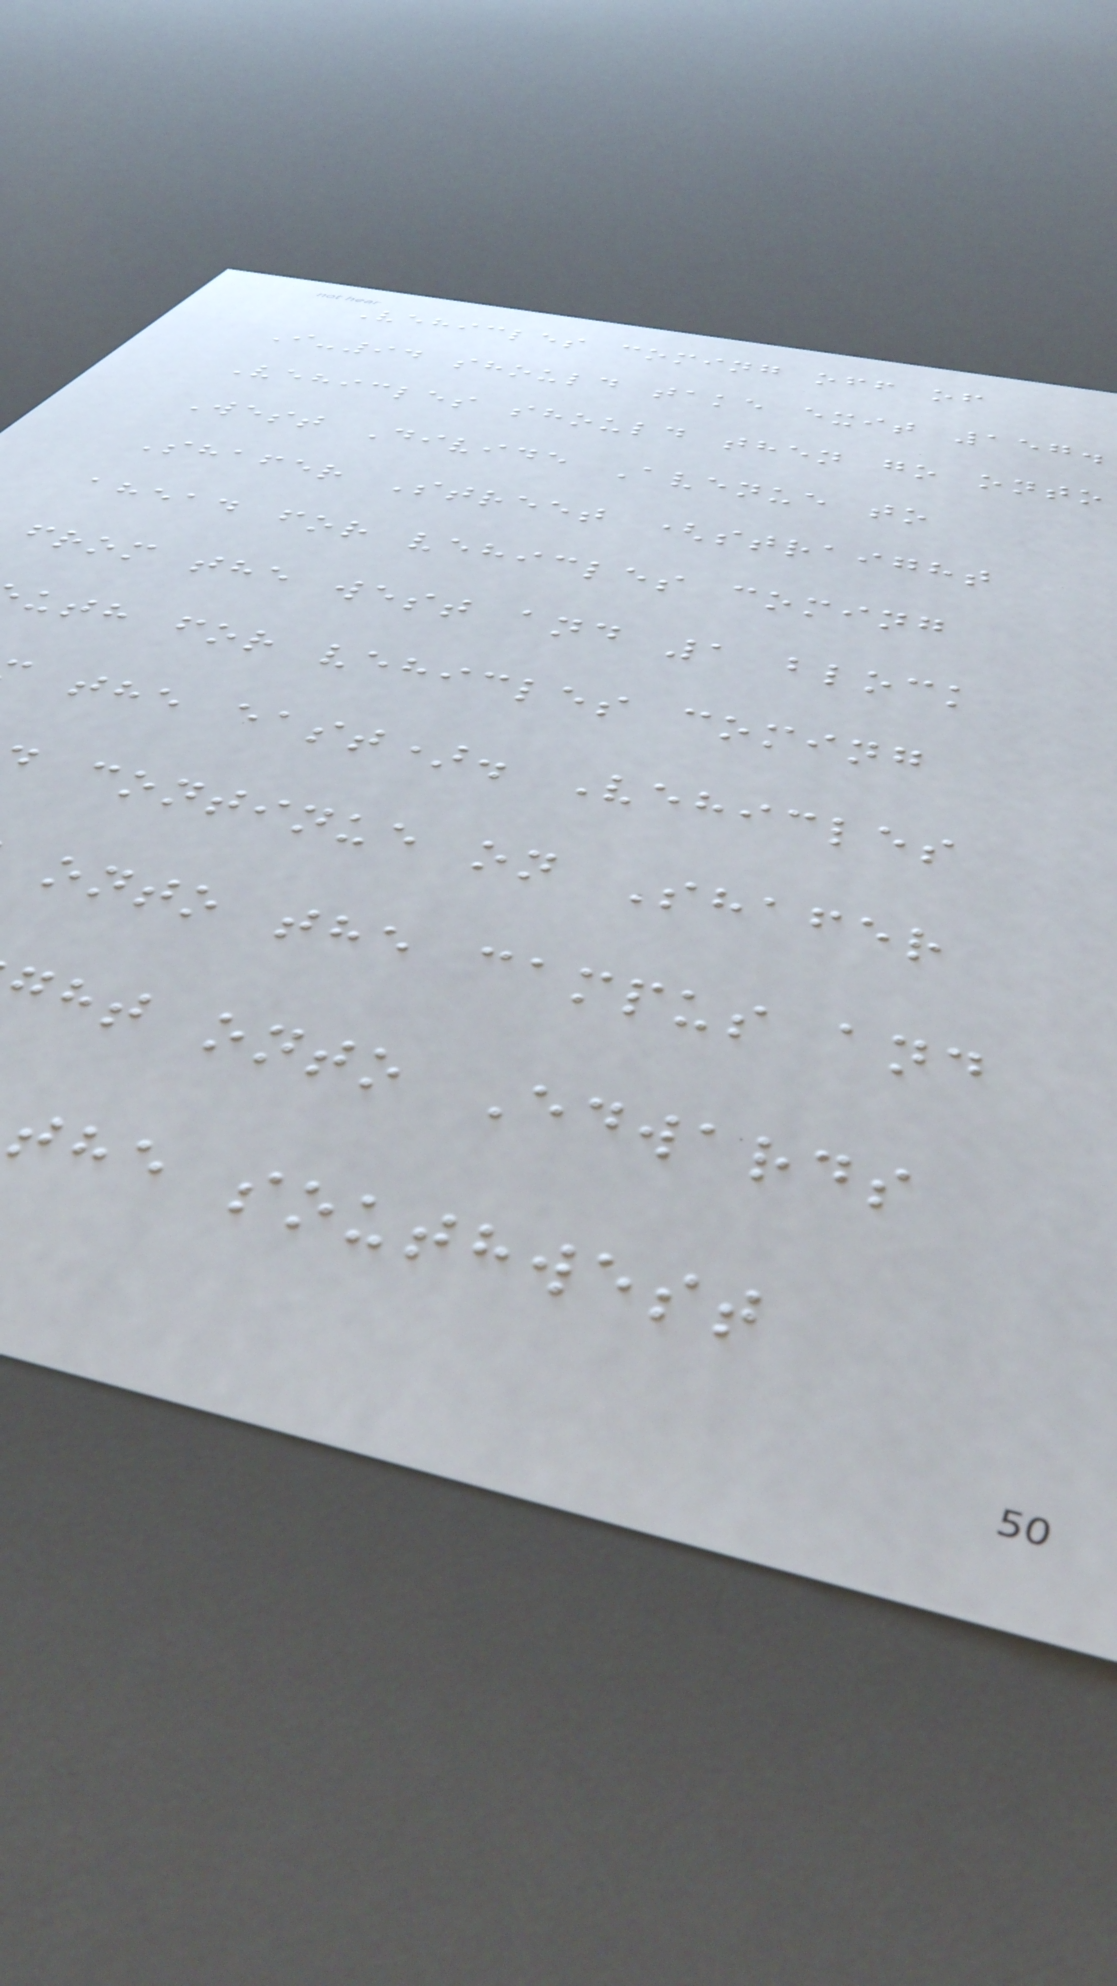Vehicles coming off of
I-94 should take exit 157.
Vehicles should then go onto
West Divide Avenue to
Shafer Street (straight
ahead for vehicles coming
from the west and 1 block
uth for vehicles coming
the east). Vehicles
continue on Shafer
onto the campus and
ht onto Edwards
the southwest
